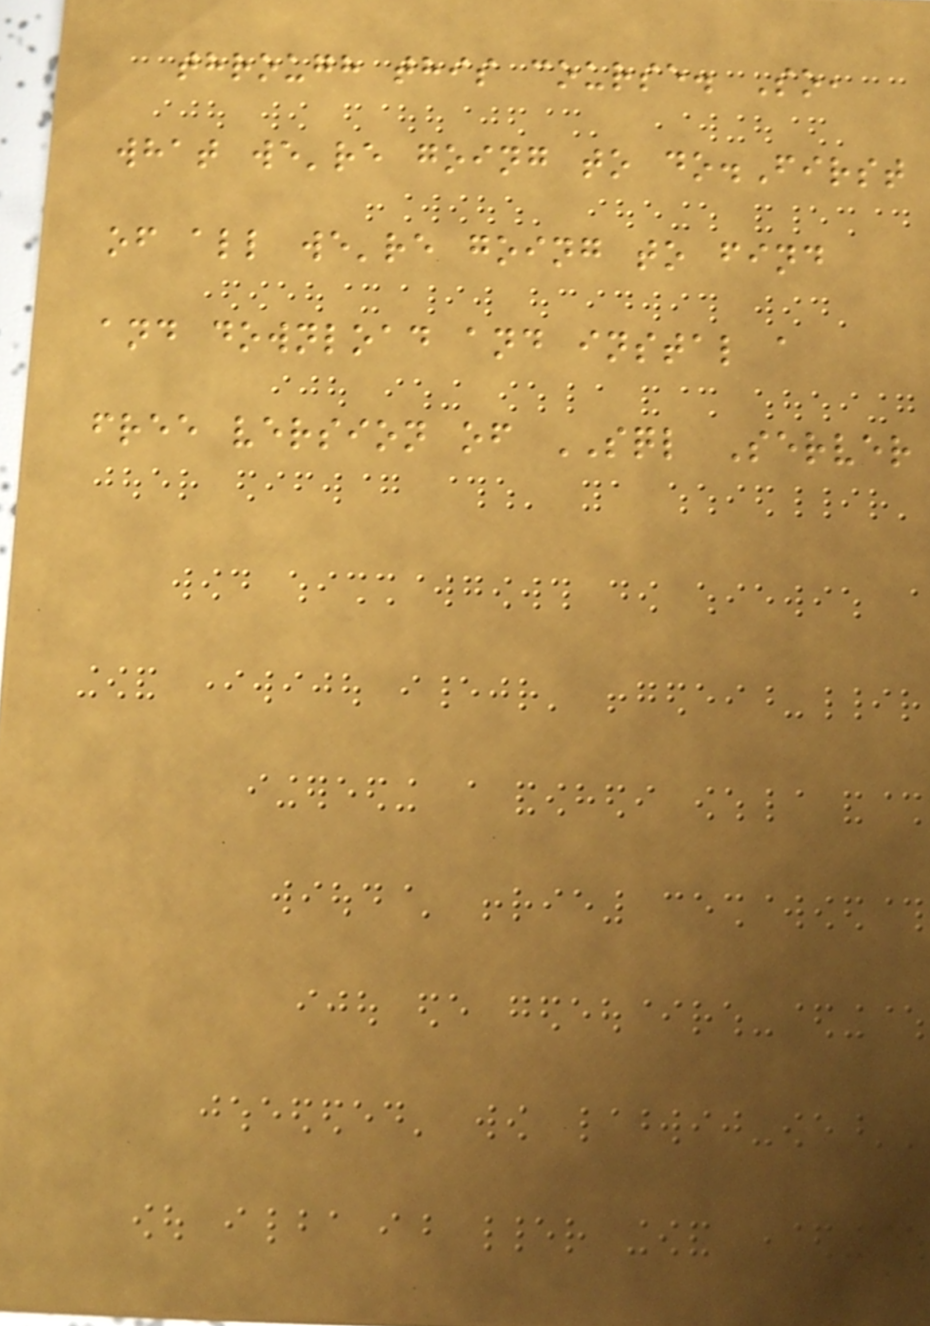through this course. So,
what we're going to do.First
of all we're going to find
and download and instal a
free version of SQL Server
